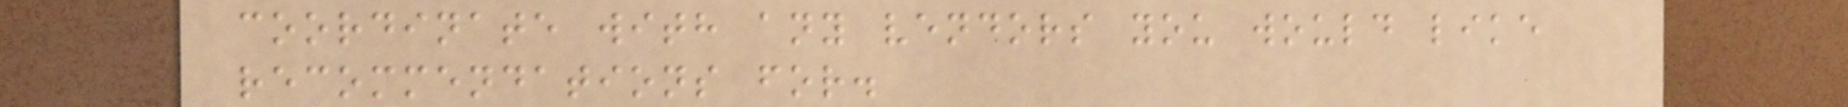coordinate with any vendors you would like
recommendations for.
